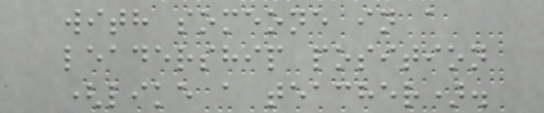with someone in a
leadership position
(like a teacher).
